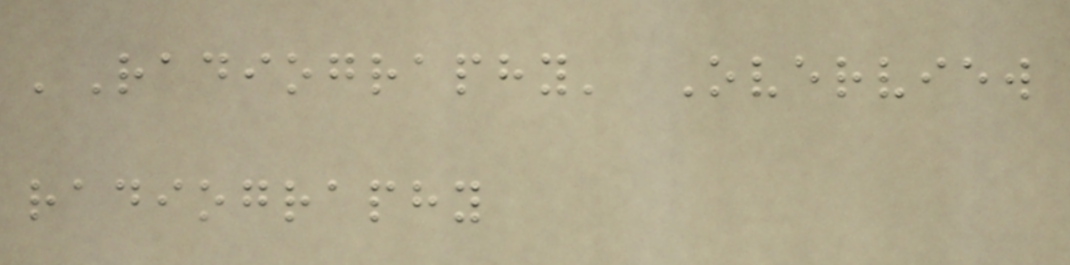'Radiography' Overview
radiography
